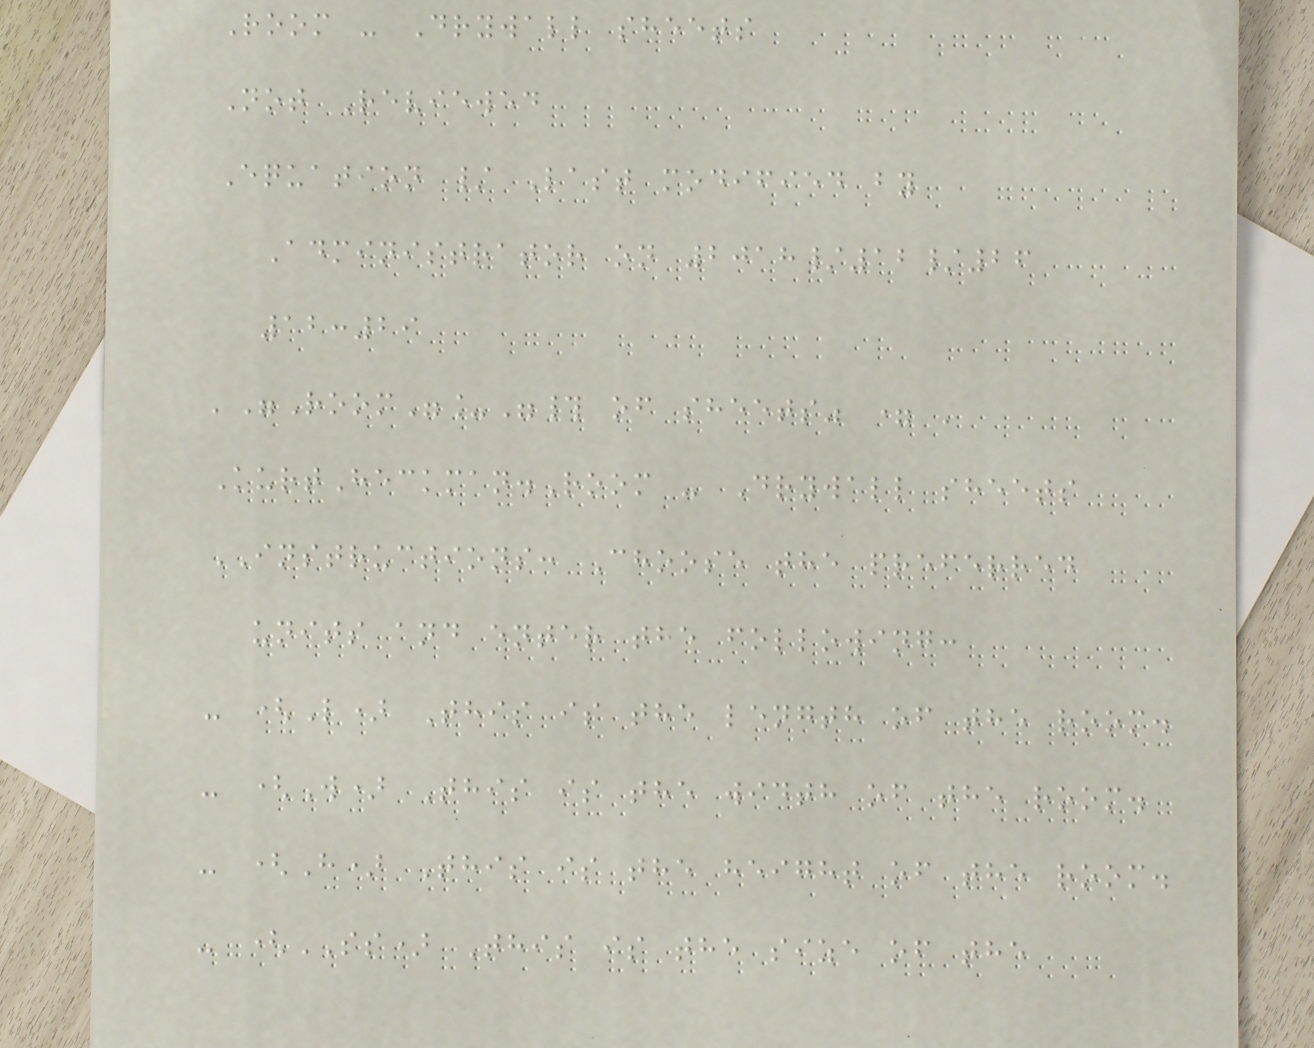Room - Drywall sheets
Not Reviewed
Equation / Last modified by
Administrator on 2018/12/26
12:29
'"Room"_"# of sheets" = '
KurtHeckman.Room - Drywall sheets
INSTRUCTIONS: Choose the preferred
units and enter the following:
- (L) This is the length of the room.
- (W) This is the width of the room.
- (H) This is the height of the room.
- (SS) This is the size of the
